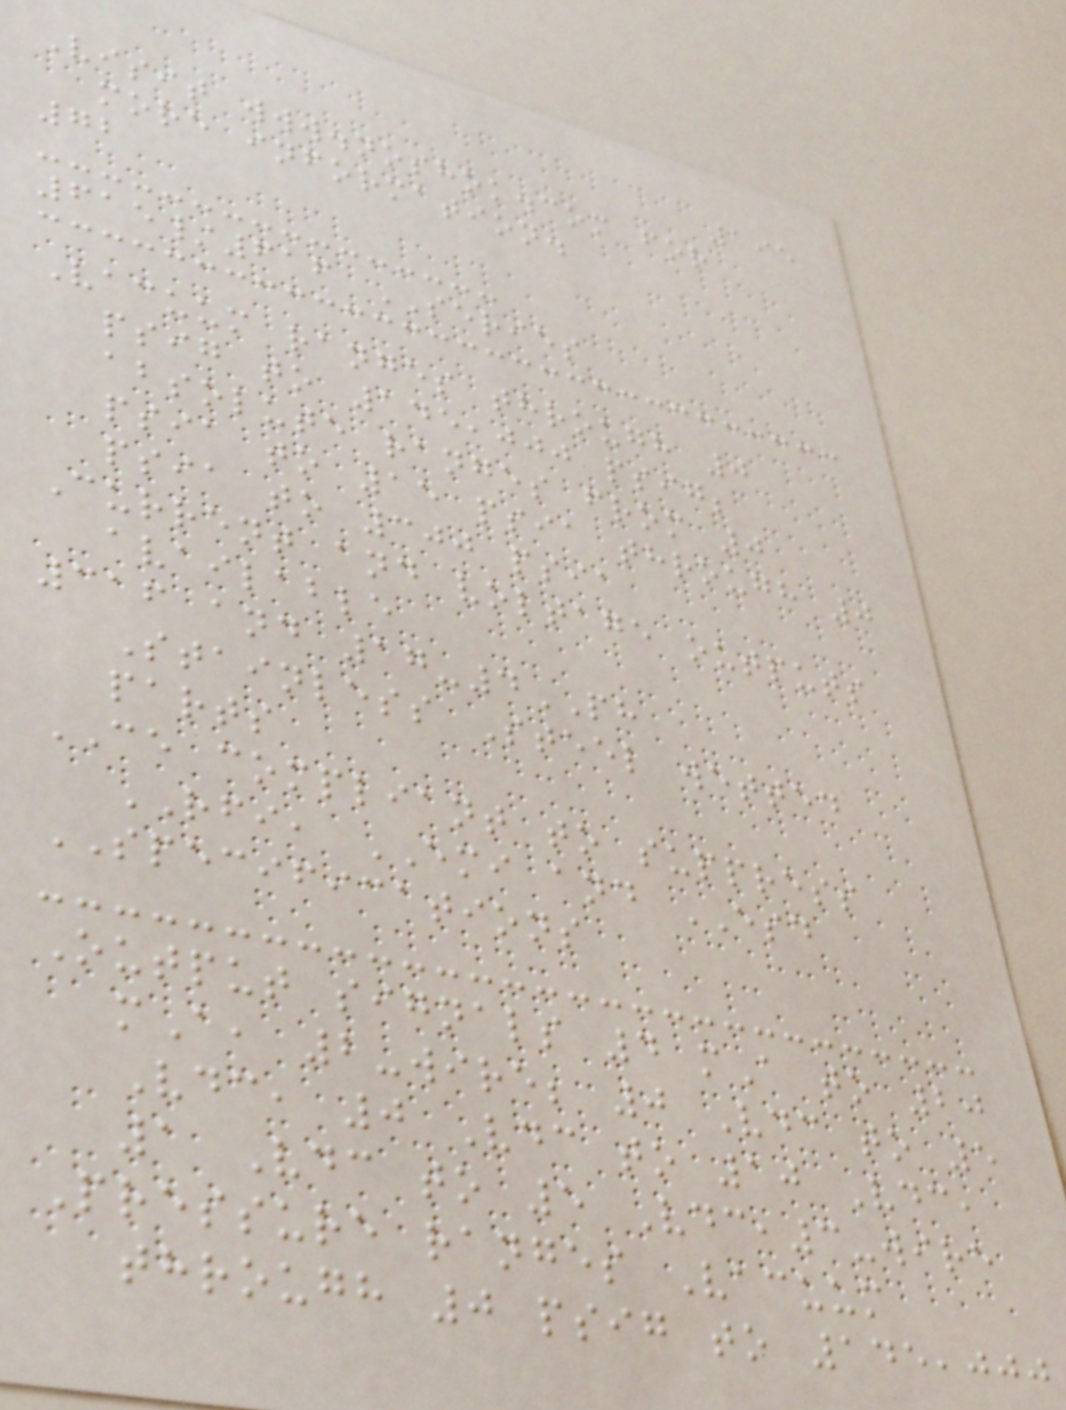195
Visit www.noshok.com for
more information.
72
615/616 SERIES
Vacuum ranges through 0
psig to 145,000 psig;
absolute ranges from 0
psia to 15 psia through 0
psia to 300 psia
Current and voltage outputs
available
316 and 17-4PH
Stainless Steel wetted
parts
CE compliant to suppress
RFI, EMI and ESD
SPECIFICATIONS
Output signals 4 mA to 20
mA, 2-wire; 0 Vdc to 5
Vdc, 0 Vdc to 10 Vdc,
1 Vdc to 5 Vdc,3-wire
Pressure ranges Vacuum
through 0 psig to 145,000
